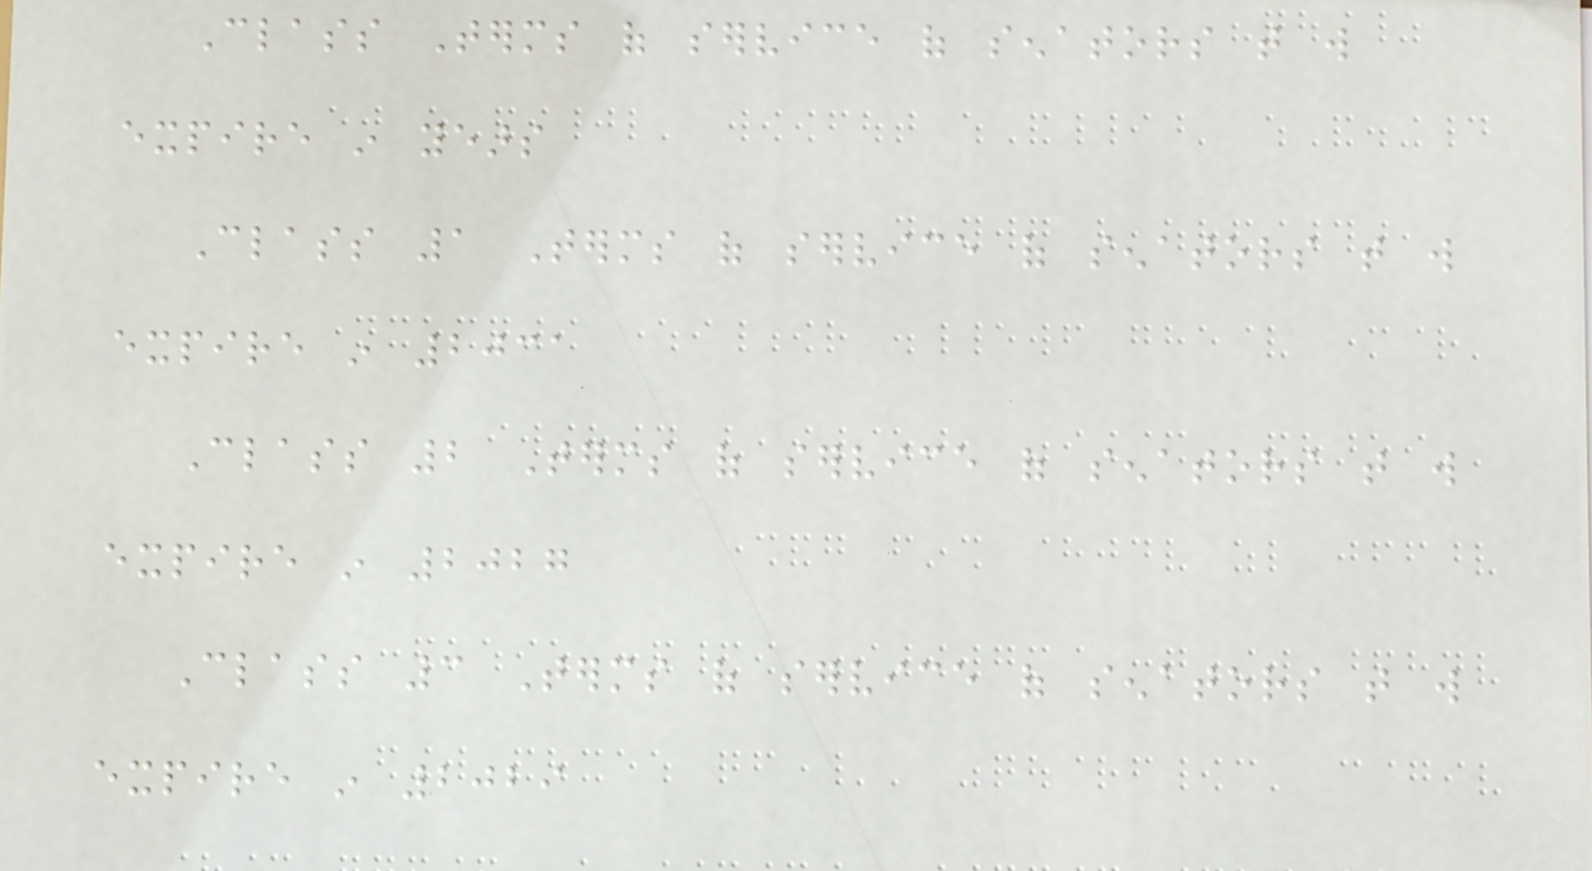Class Terms of service of senators that will
expire in years
Class 1 Terms of service of senators that will
expire in 2031
Class 2 Terms of service of senators that will
expire in 2027
Class 3 Terms of service of senators that will
expire in 2029
